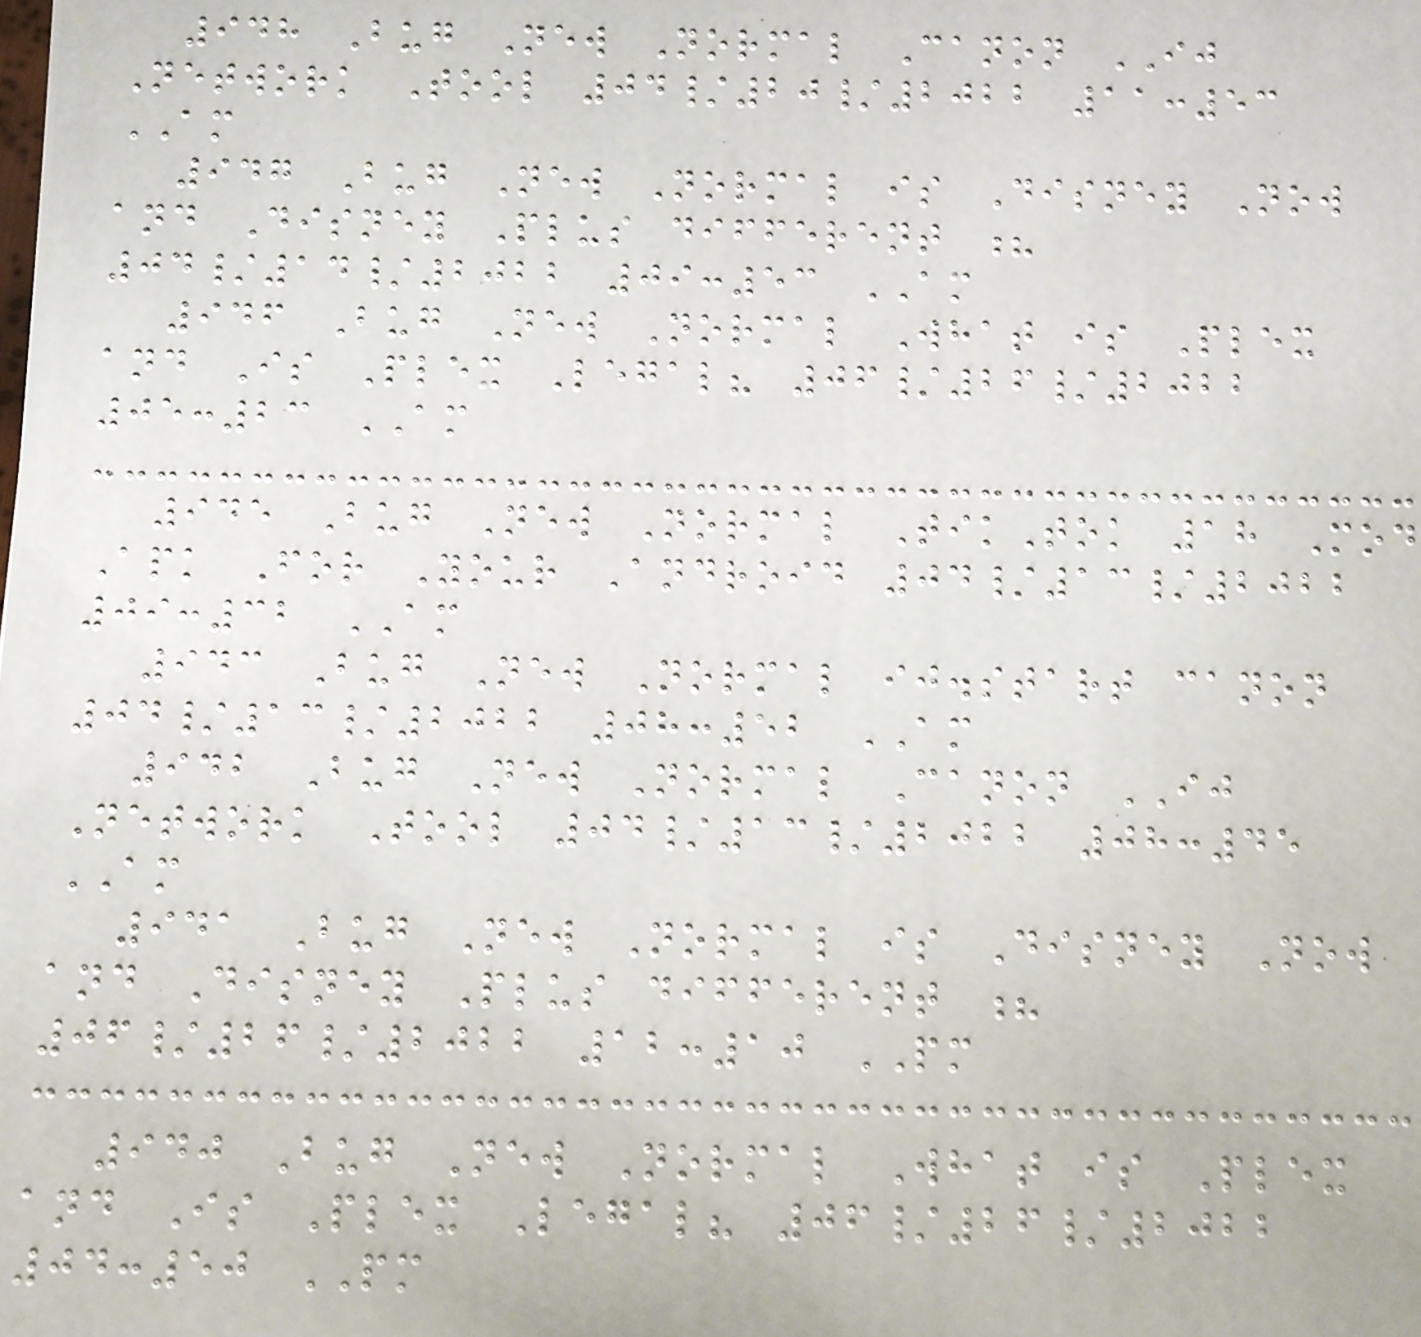948 Bug New Normal Canon IJ
Network Tool 04/20/2022 11:53
AM
947 Bug New Normal is Disney Now
and Disney Plus different ?
04/14/2022 09:53 AM
946 Bug New Normal What is Plex
and Is Plex Legal? 06/26/2022
05:23 AM
945 Bug New Normal TikTok 18 Mod
Apk For Your Android 04/13/2022
09:32 AM
943 Bug New Normal ij.start canon
04/13/2022 08:52 AM
942 Bug New Normal Canon IJ
Network Tool 04/13/2022 08:45
AM
941 Bug New Normal is Disney Now
and Disney Plus different ?
06/26/2022 12:10 PM
940 Bug New Normal What is Plex
and Is Plex Legal? 06/26/2022
04:50 PM
